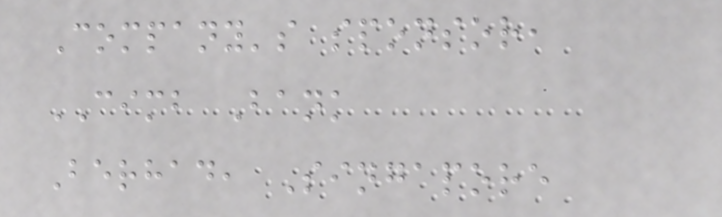Company's sponsor,
CIMB Bank
Berhad, Singapore
